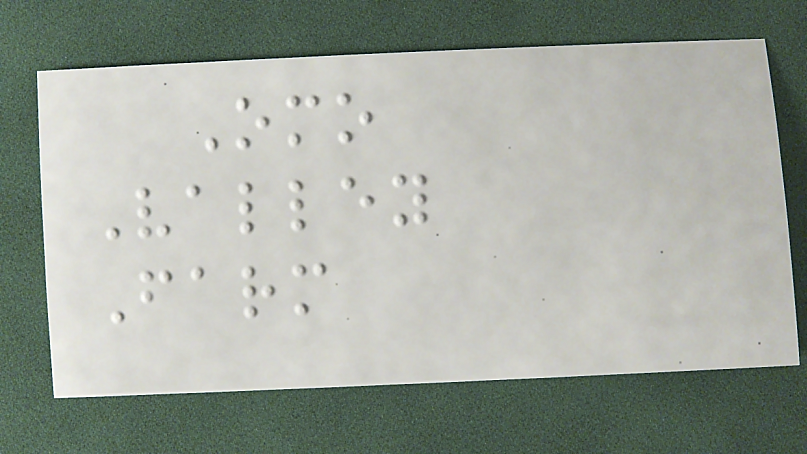Omo
Valley
Farm
